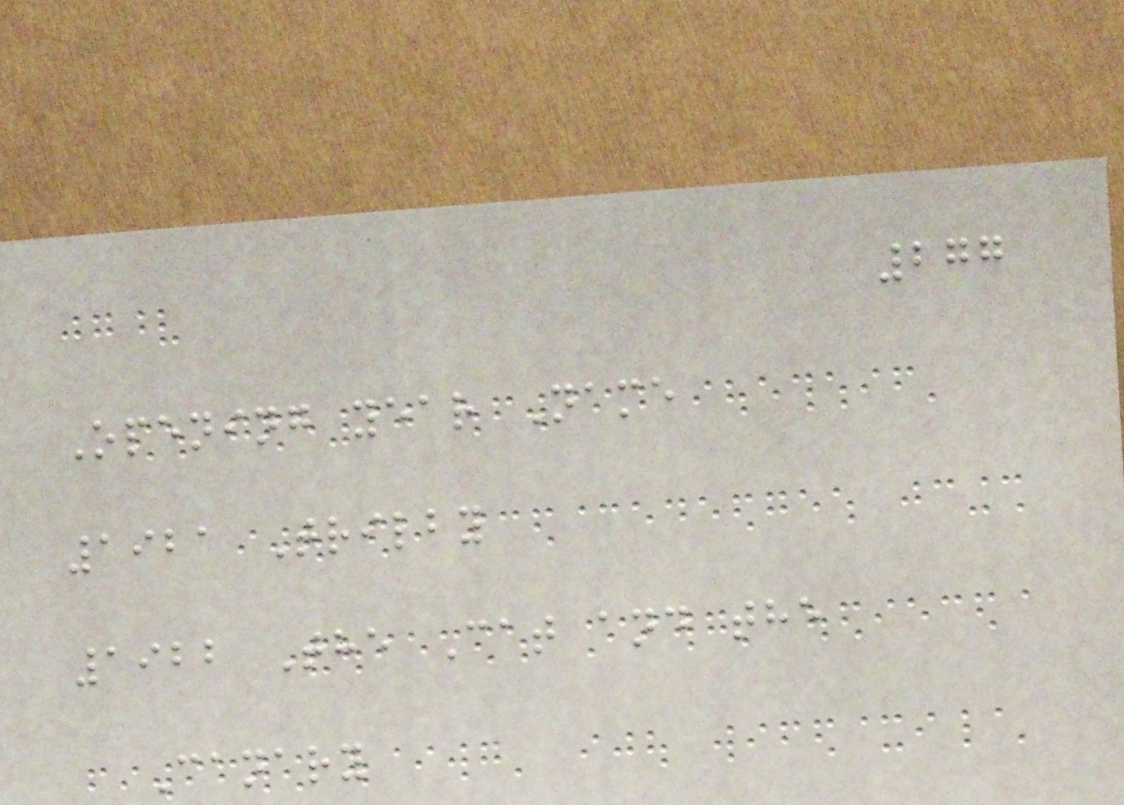277
Opening year Name
1921 Trilby
1922 The Cat and the
Canary
